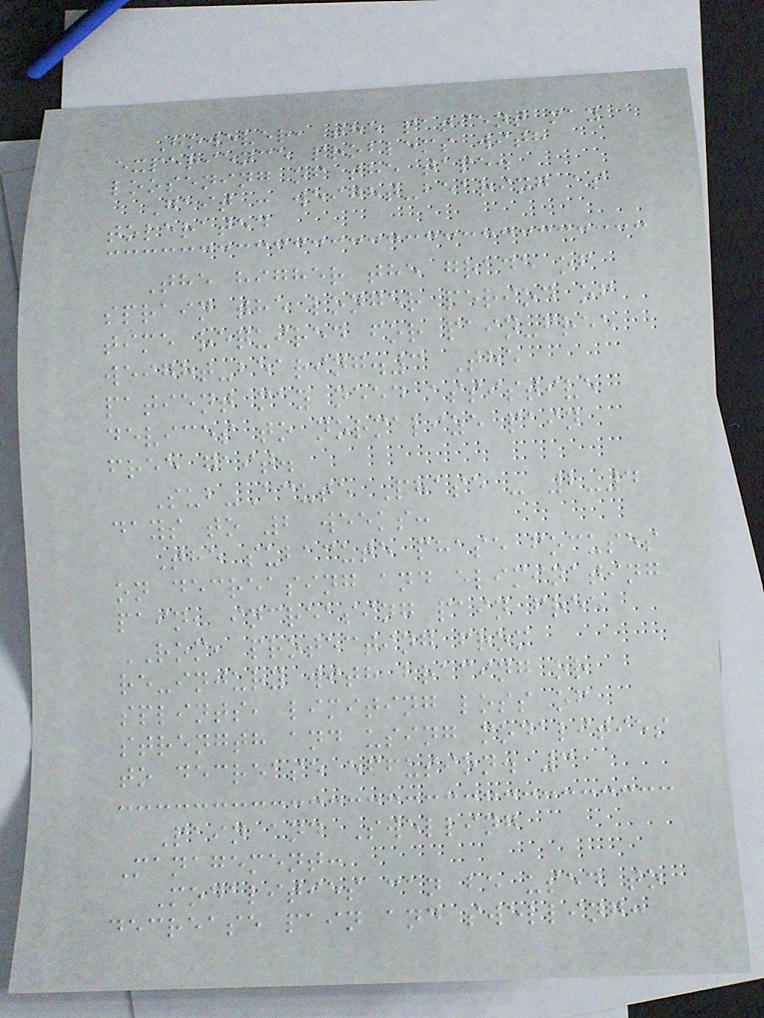However, the patient may
experience problems with
loosening of the tape.
Gait : weight-bearing as
tolerated
The higher the grade of
sprain the longer period of
time required for pain-free
weight-bearing.3 The
patient may need assistive
devices to normalize pain
free gait.
Sub-Acute Phase - 2-4
days to 2 weeks:
The subacute phase focuses
on decreasing and eliminating
pain, increasing pain free
ROM, protecting from
re-injury with bracing or
splints, limiting loss of
strength and using modalities
to decrease effusion. 3
Pain and Swelling
Management:
Modalities can be used to
decrease pain and swelling:
